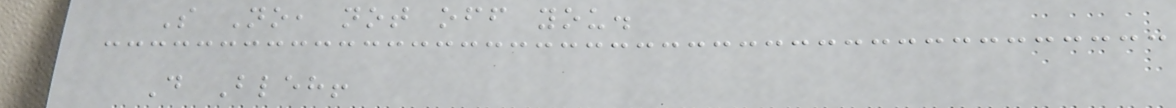S No, not off you.
D Bleh!
